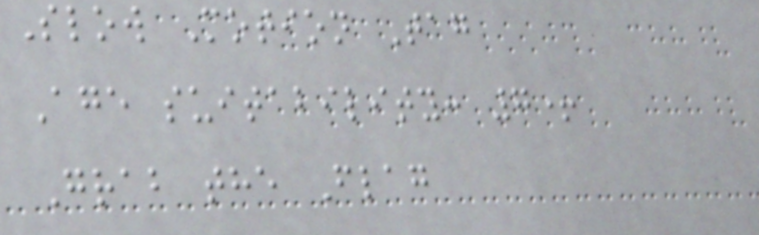Slow Motion Tag
Age suitability: 7+
Grab the Flag
